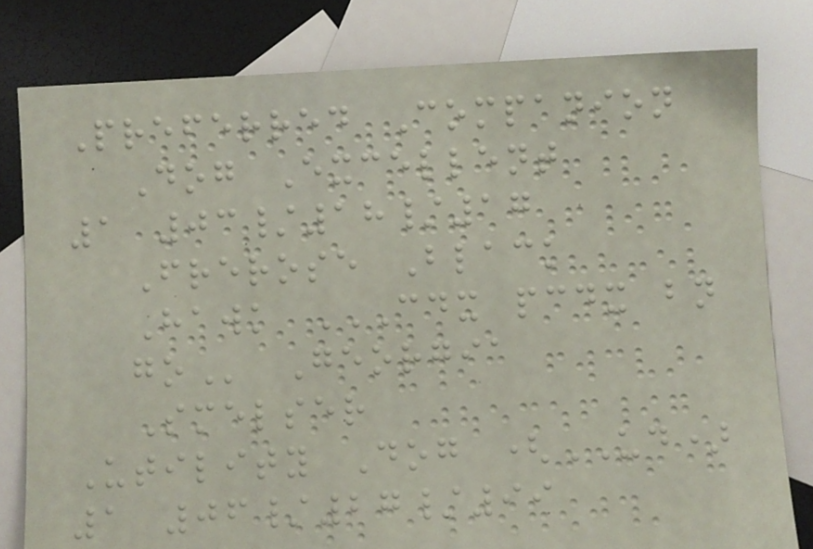Preferred Companion
Dog Excellent
1 03/18/17
Frerose Black
Hawk CDX PCDX BN
GO Georgia
Smelser
Utility Dog (UD)
1 06/27/99
